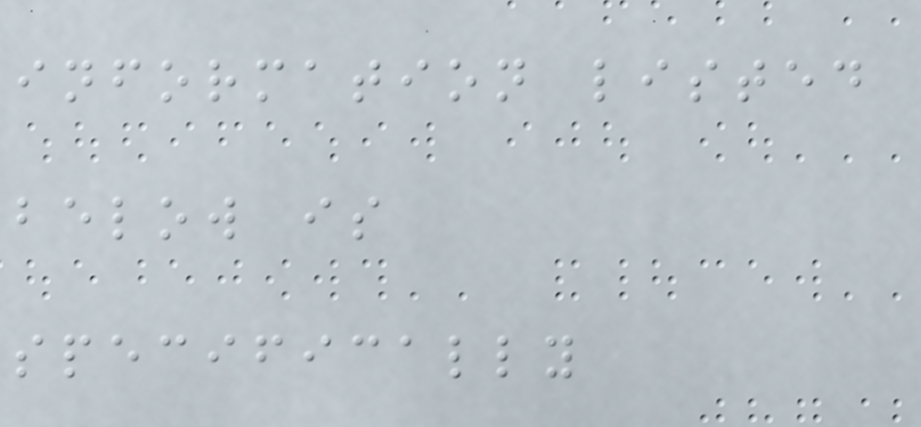information listed
below is
specifically
